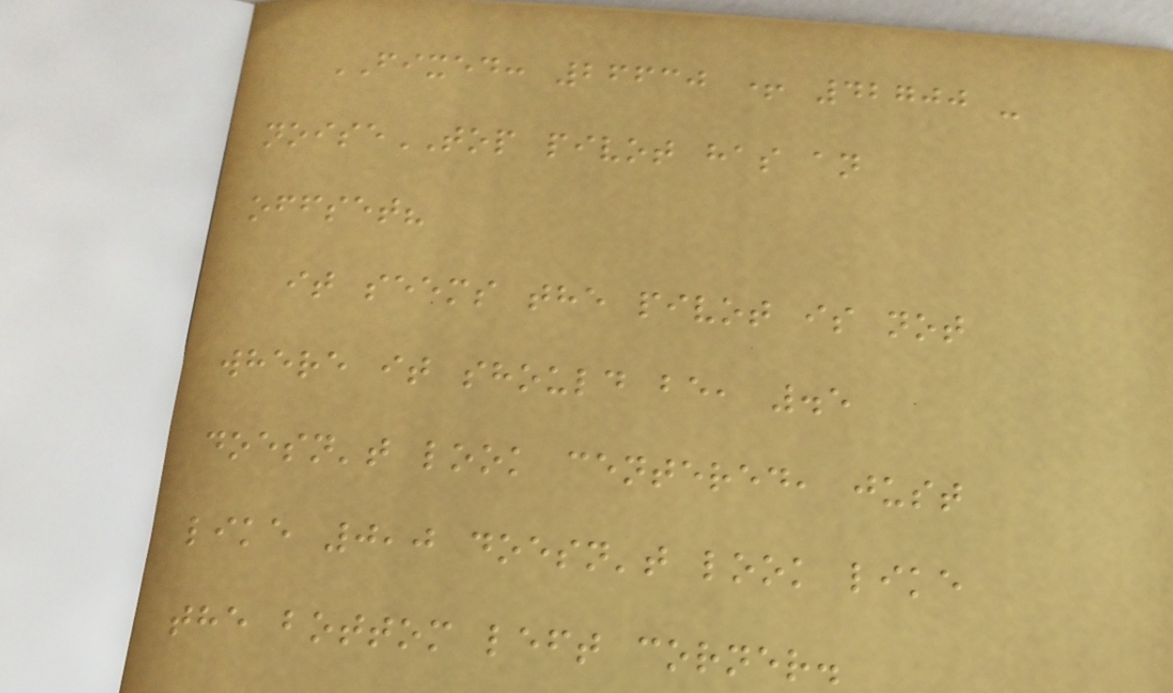FIXED: 26630 + 42700 -
noiseTOP pivot has an
offset?
it seems the pivot is not
where it should be, .5
doesn't look centered, just
like 0,0 doesn't look like
the bottom left corner.
